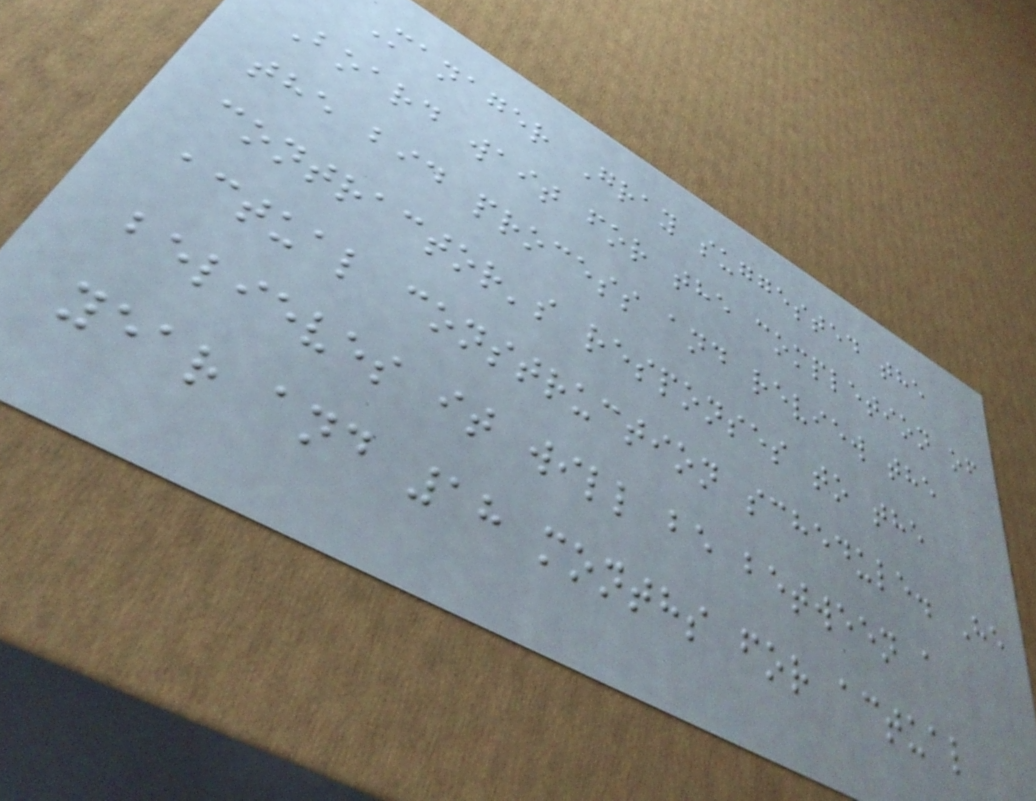Manager Gray suggested the
Board wait for the completion of
the bid process and review the
contractor's responses to the
actual construction schedule. He
believes it will be between a
year and 18 months for actual
